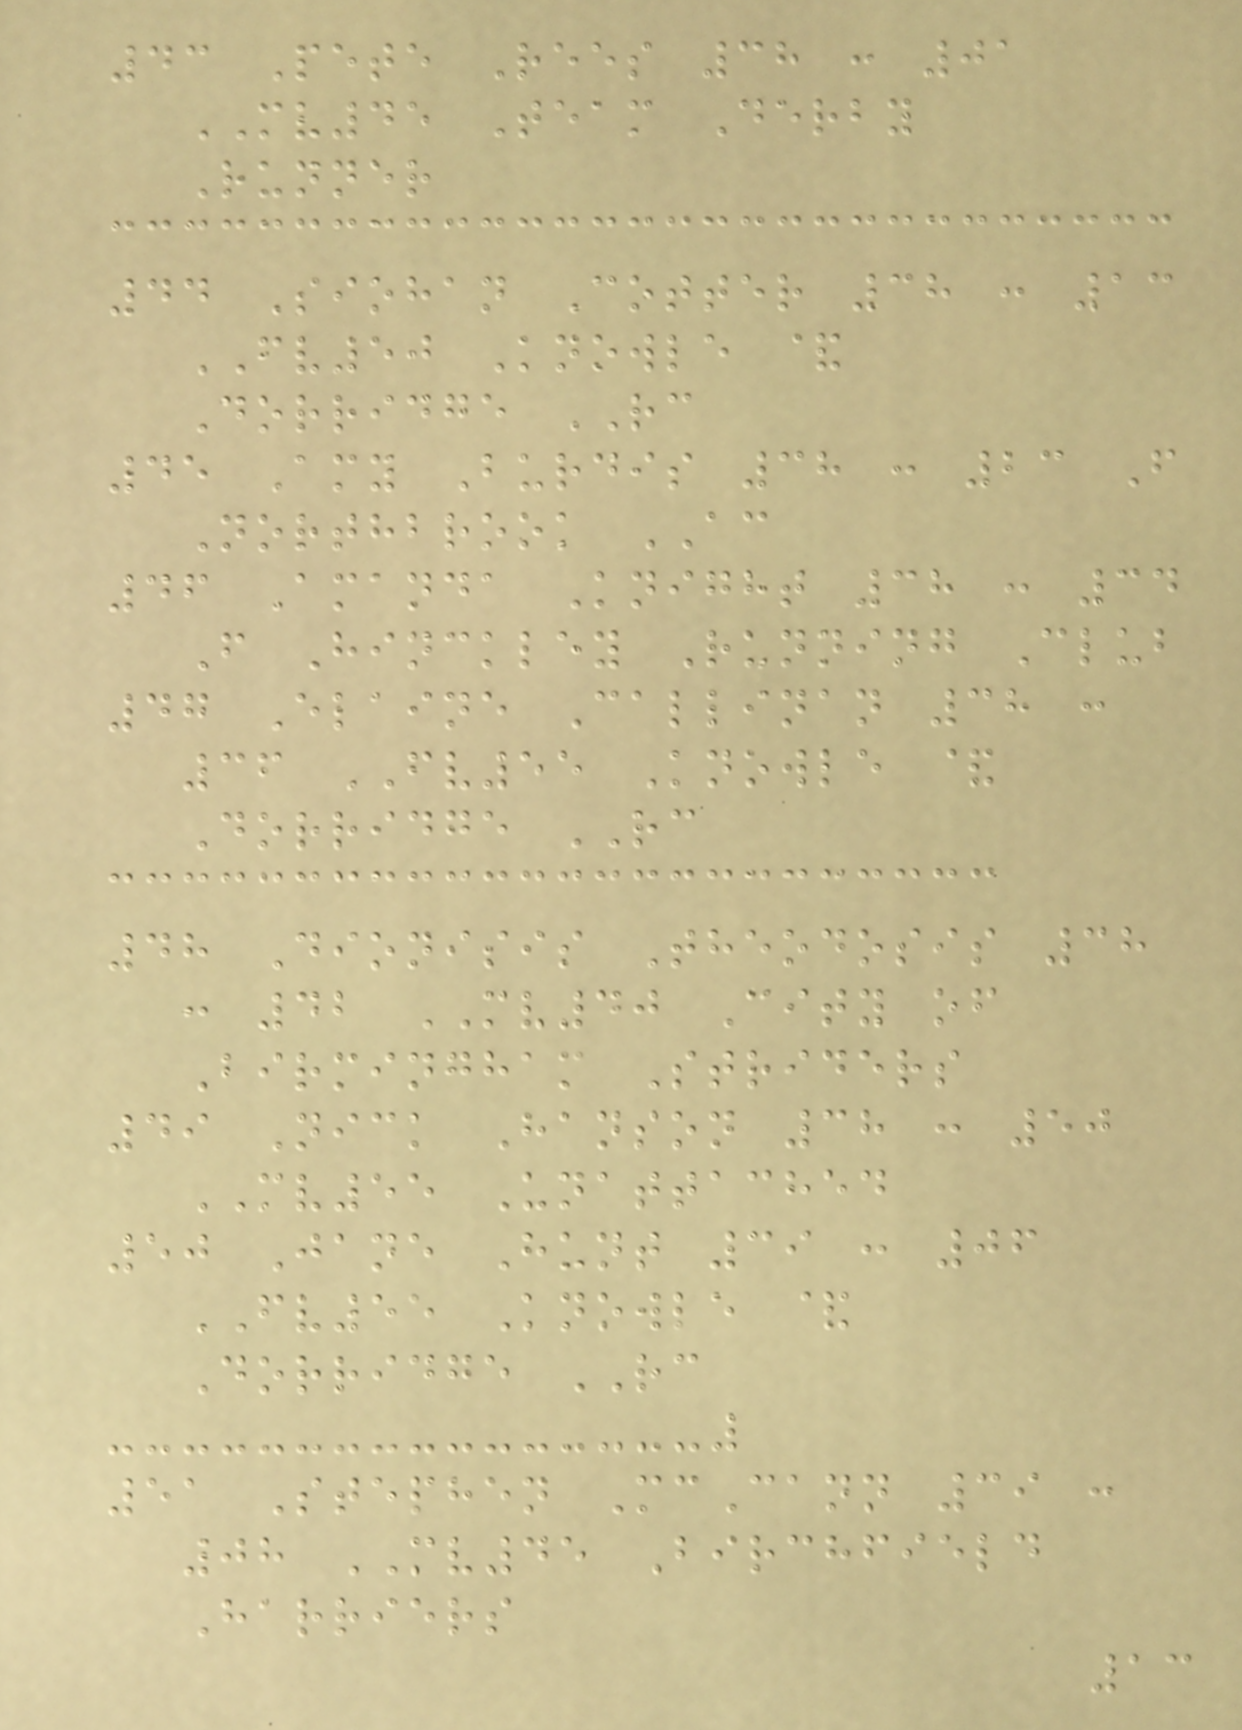43 Pete Rees 38 : 01
MV45 Team Derby
Runner
44 Siohan Cotter 38 : 13
FV50 Knowle &
Dorridge RC
45 Amy Burdis 38 : 23 F
Northbrook AC
46 Amanda Knight 38 : 34
F Hinckley Running Club
47 Elaine Callinan 38 :
36 FV55 Knowle &
Dorridge RC
48 Dionisis Theodosis 38
: 42 MV40 City of
Birmingham Striders
49 Nick Hanson 38 : 50
MV55 Unattached
50 Jane Hunt 39 : 06
FV55 Knowle &
Dorridge RC
51 Stephen McCann 39 :
08 MV45 Birchfield
Harriers
13
